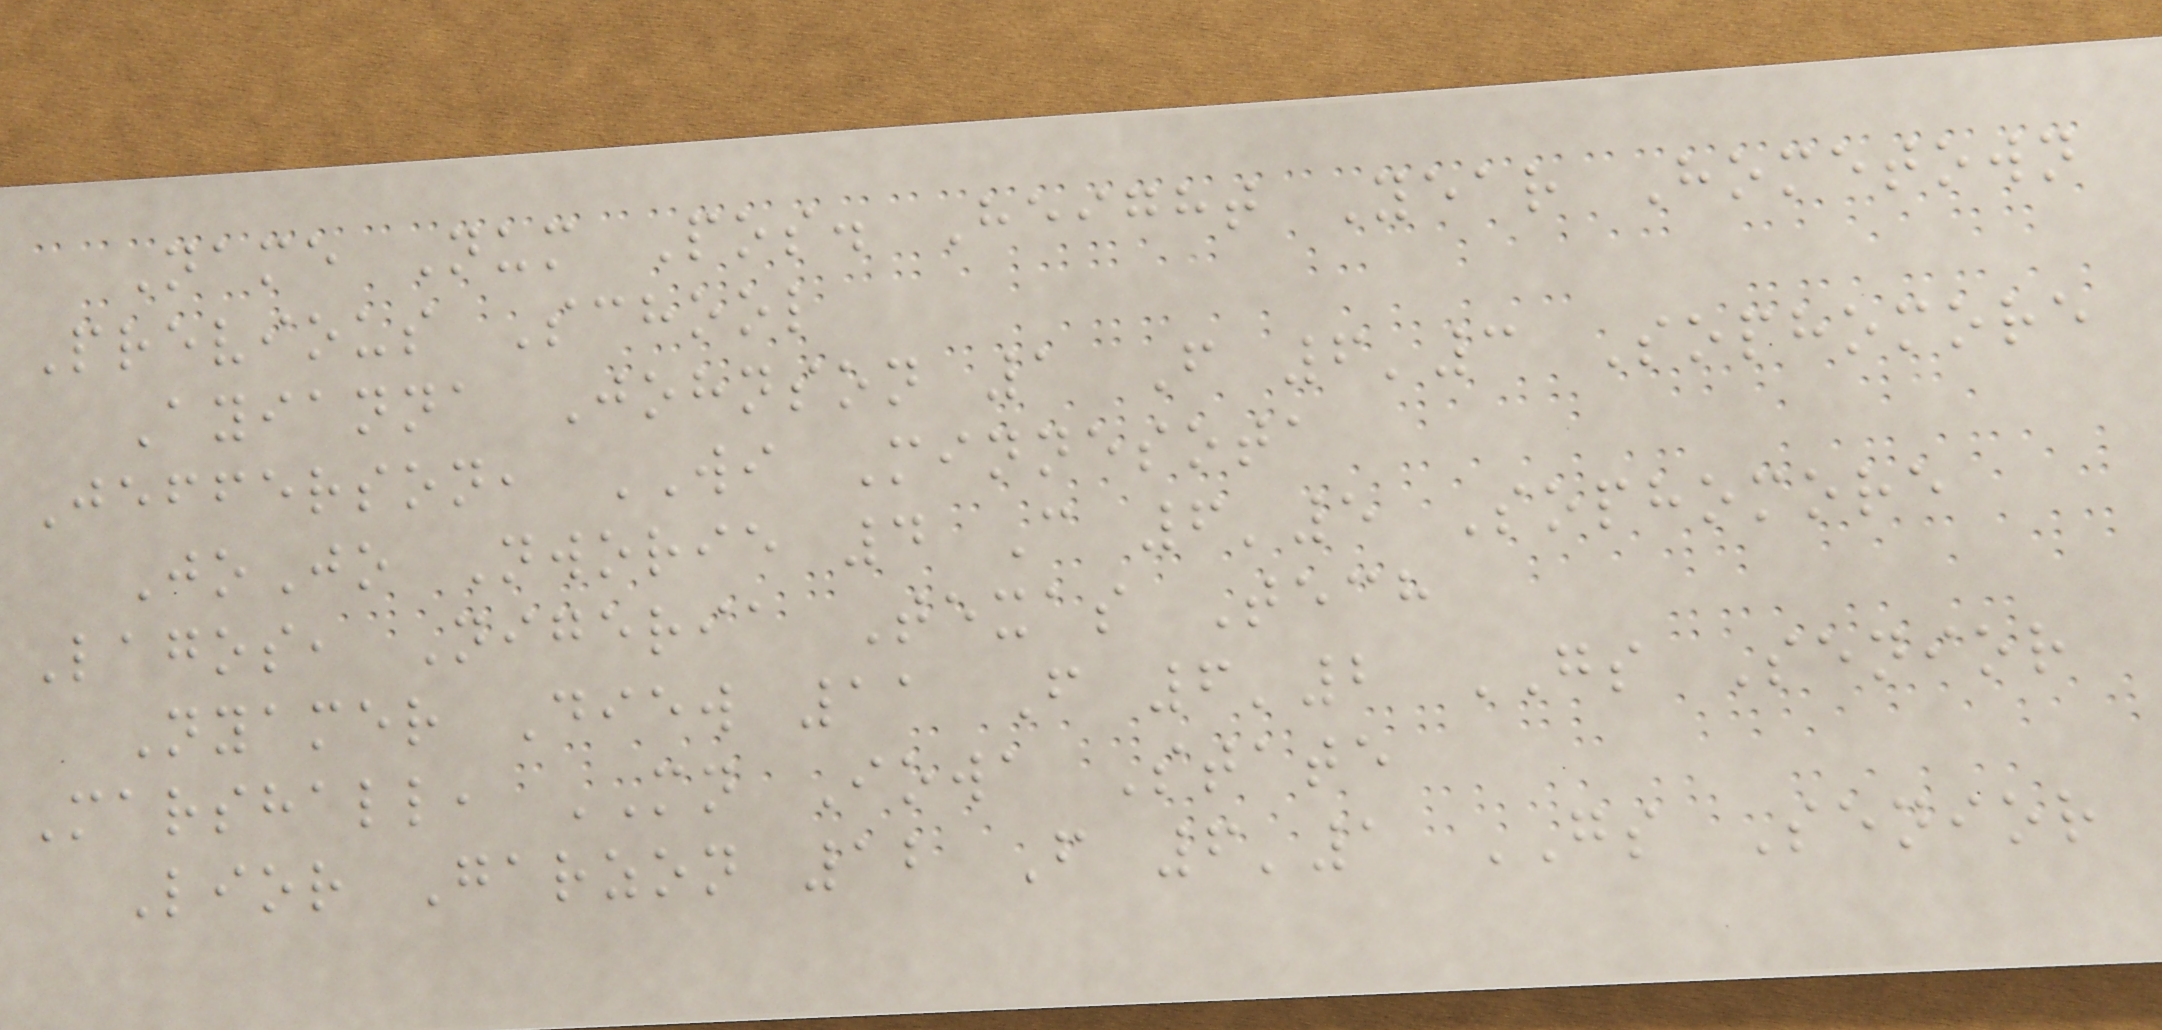Name Num Pos. Height Year Hometown
Previous School
Ayianna Johnson 1 F 6'3 Sophomore
Jefferson, WI Minnesota
JoJo Nworie 4 C 6'5 Sophomore
Lagos, Nigeria Texas Tech
Nyamer Diew 11 F 6'2 GS Senior
Marshall, MN Iowa State
Lior Garzon 12 F 6'1 GS Senior
